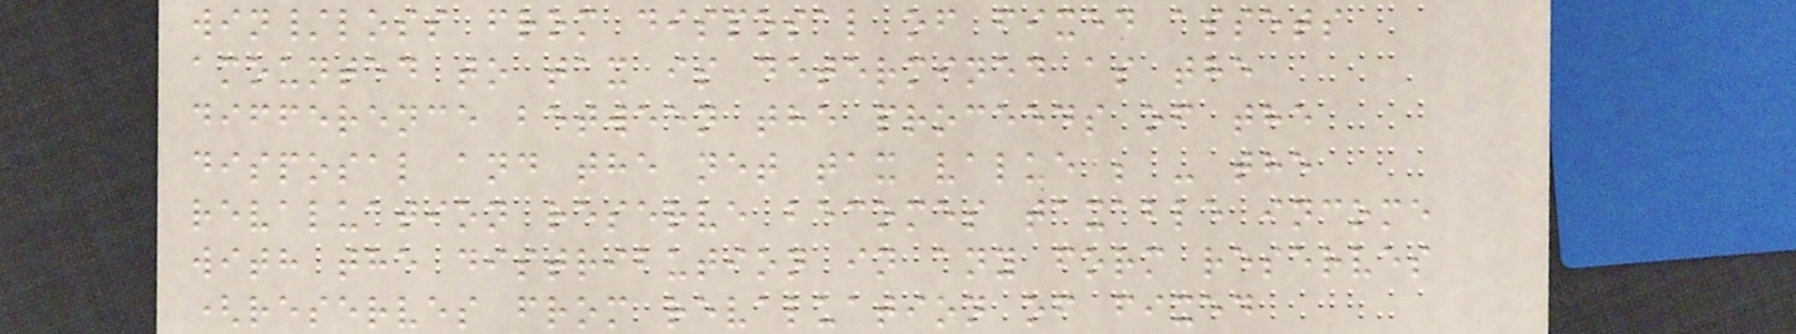win/loss from disposal of fixed assets
amounted to tax is determined as the
difference between the proceeds of the
disposal and the net tax value ; - the
revaluation reserve becomes taxable income
with the distribution in any form reserves
(reserves from revaluation of fixed
